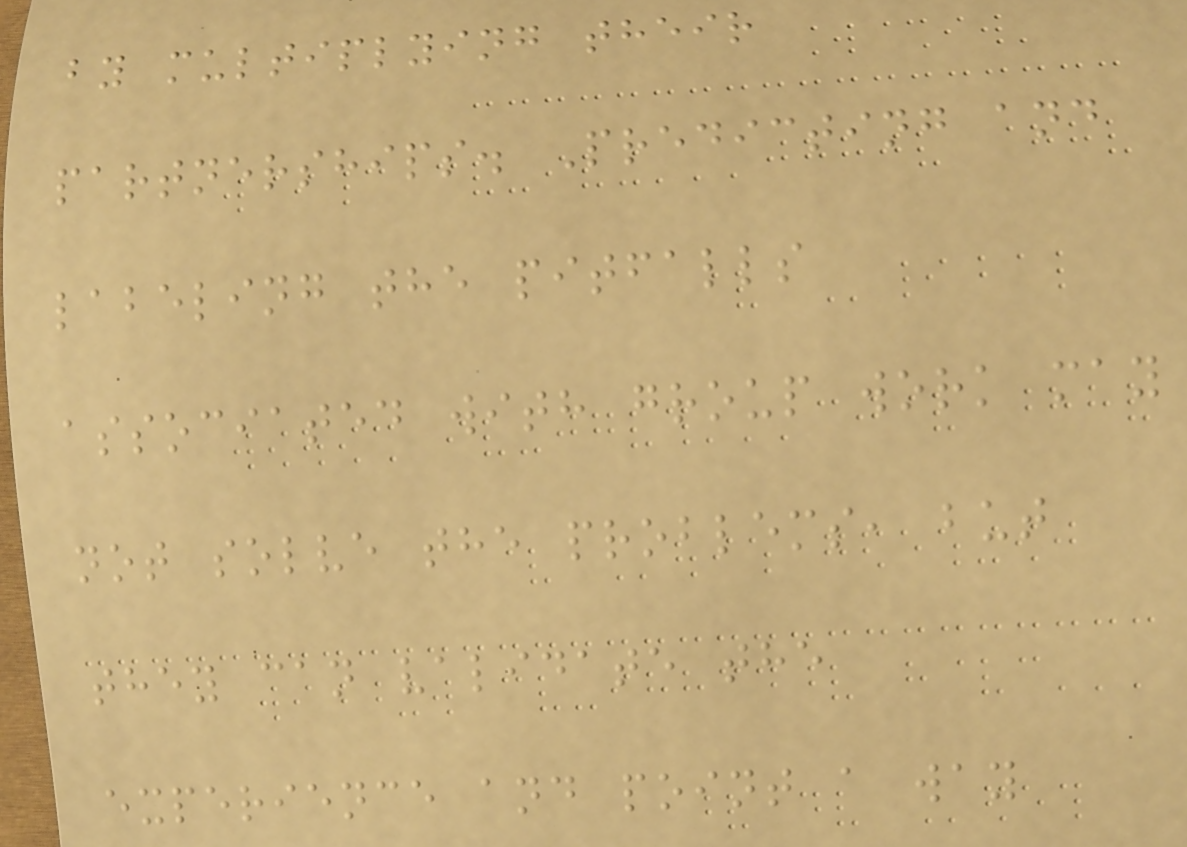by multiplying their
partnerships. Predicting and
labeling the pitfalls
associated with group work may
not solve the problems, but
they can validate the
experience and point a way
